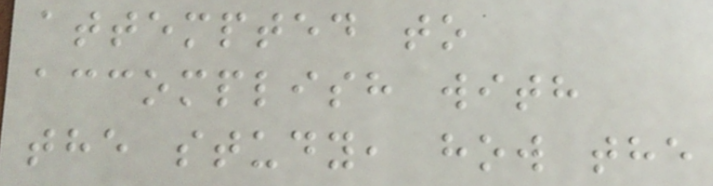attempted to
accomplish with
the study, how the
